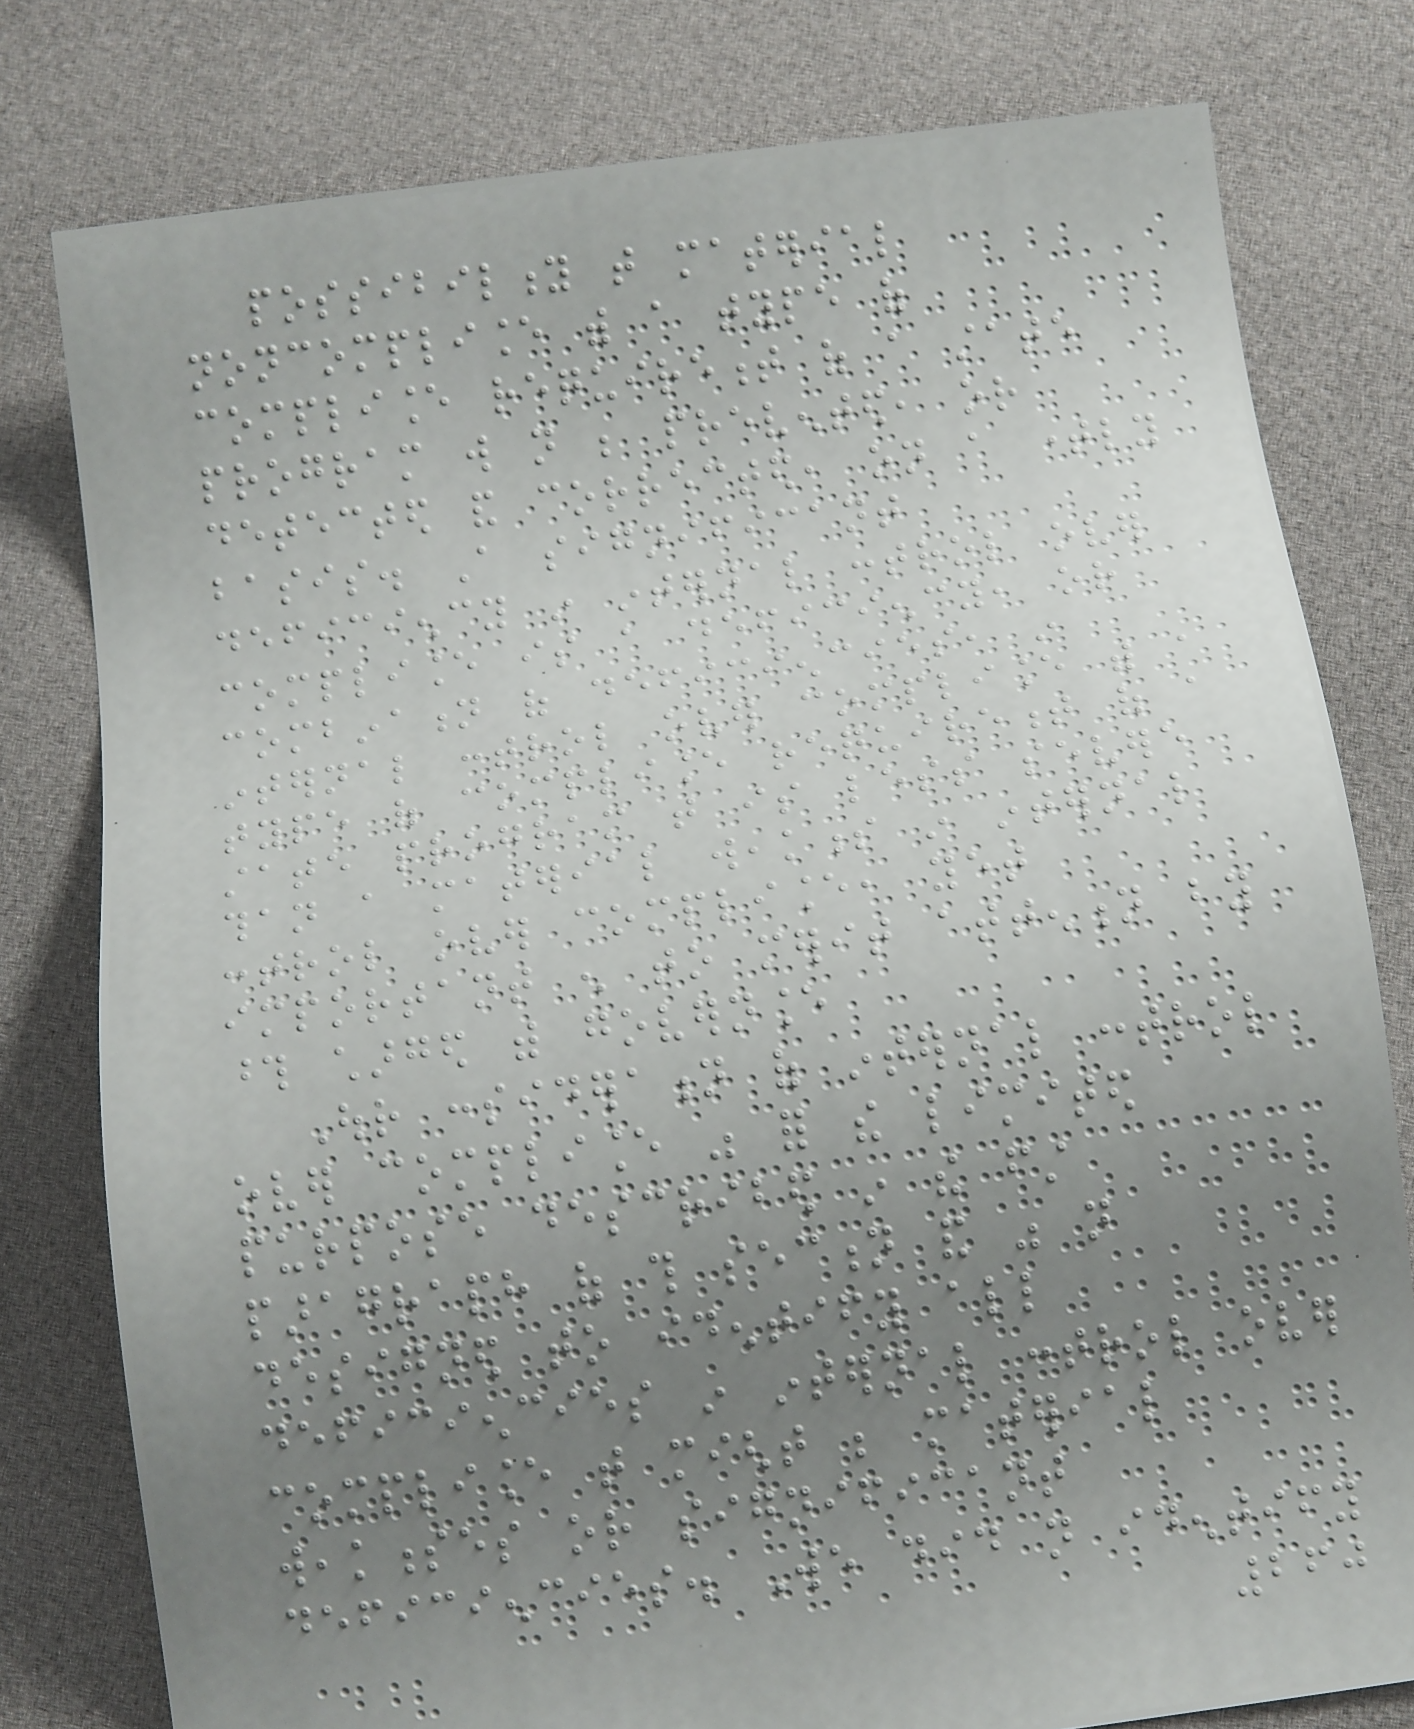possibility that material
noncompliance with a type of
compliance requirement of a state
program will not be prevented, or
detected and corrected, on a timely
basis. A significant
deficiency in internal control over
compliance is a deficiency, or
combination of deficiencies, in
internal control over compliance with a
type of compliance requirement of a
state program that is less severe
than a material weakness in internal
control over compliance, yet
important enough to merit attention by
those charged with governance
Our consideration of internal control
over compliance was for the limited
purpose described in the first
paragraph of this section and was not
designed to identify all
deficiencies in internal control over
compliance that might be material
weaknesses or significant
deficiencies. We did not identify
260
